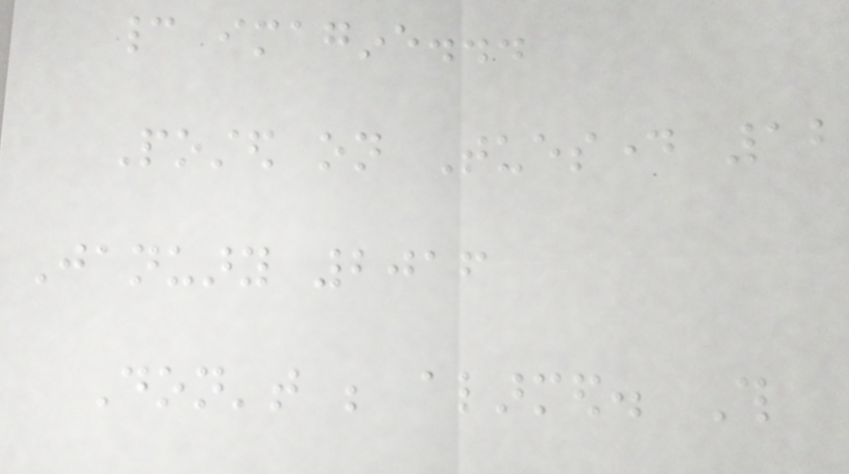cannot imagine...
Posted on Tuesday 12
January 2016
Don't be alarmed. This
